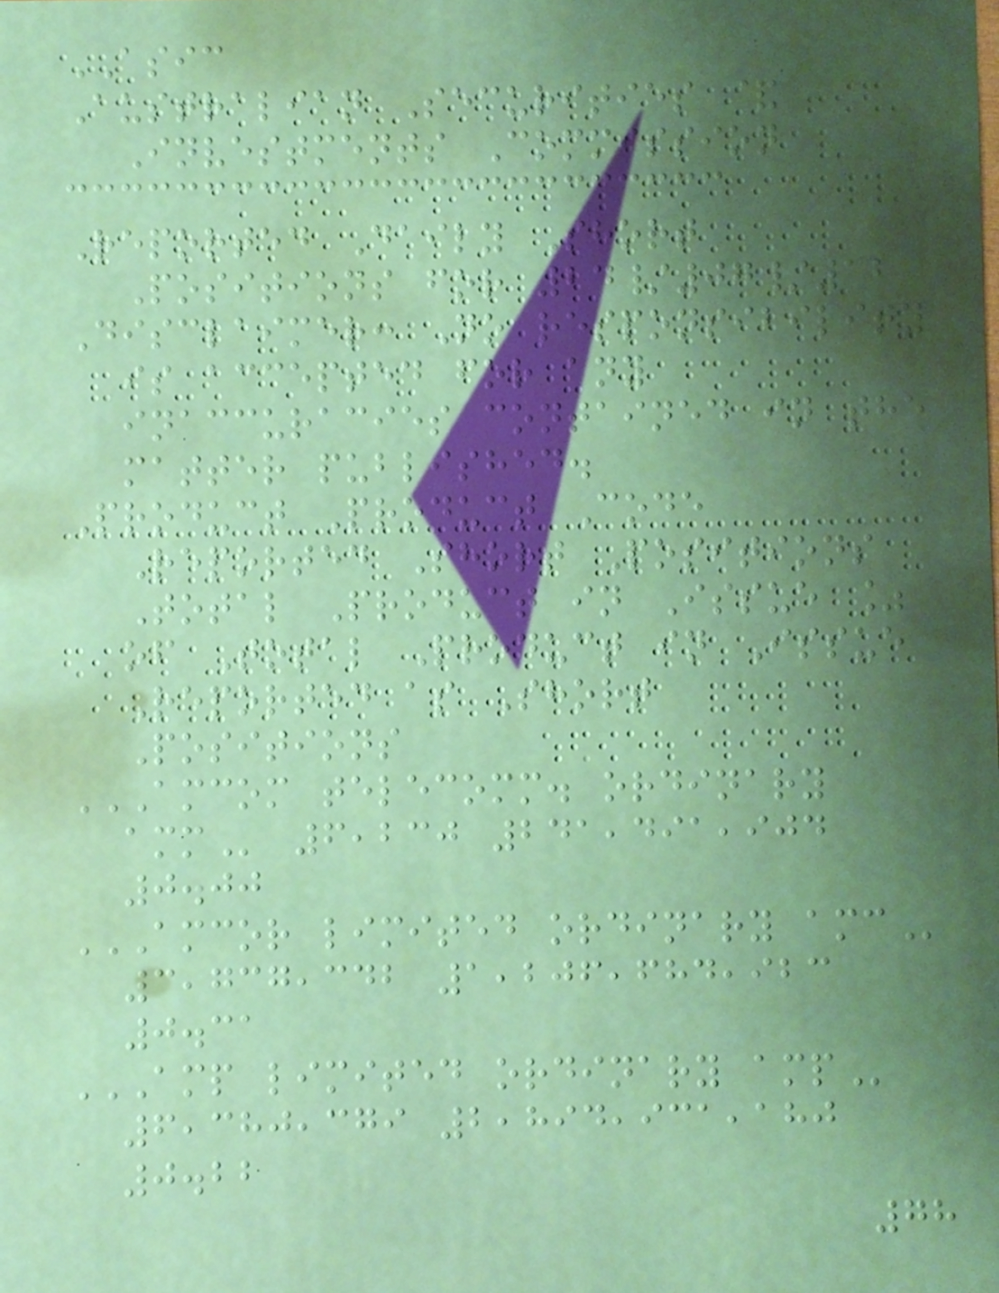ASIC
Australian Securities &
Investments Commission
Reported Daily Short
Positions for 24/07/12
Disclaimer: No responsibility
is accepted for any
inaccuracies contained in the
matter published.
Product Product Code
Reported Short Positions
Total Product in Issue %
of Total Product in Issue
Reported as Short
Positions
AMCOM TELECOMM. ORDINARY
AMM 6,230 241,491,904
0.00
AMCOR LIMITED ORDINARY AMC
3,737,342 1,206,684,923
0.31
AMP LIMITED ORDINARY AMP
6,380,379 2,894,931,180
0.22
78
